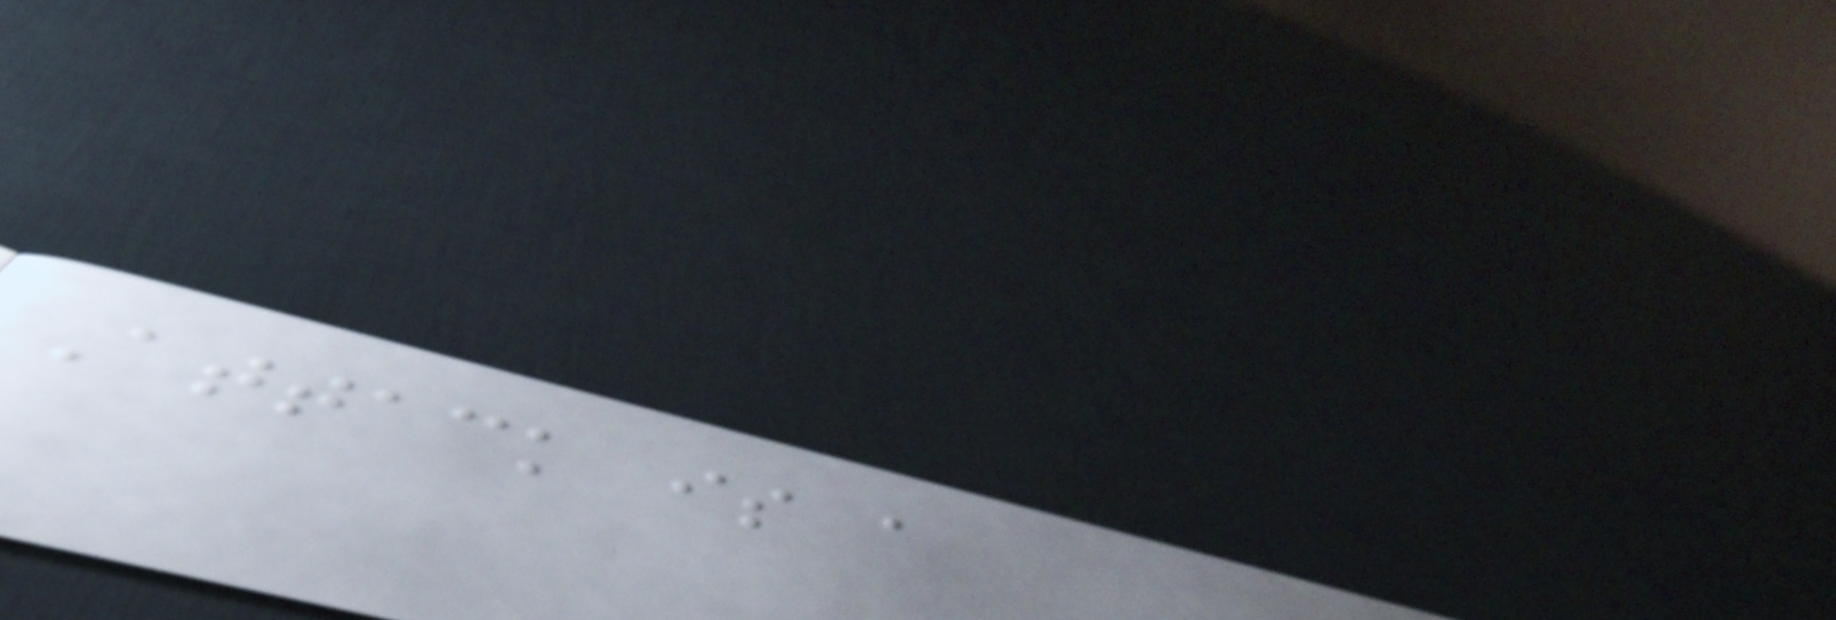Attack is a
